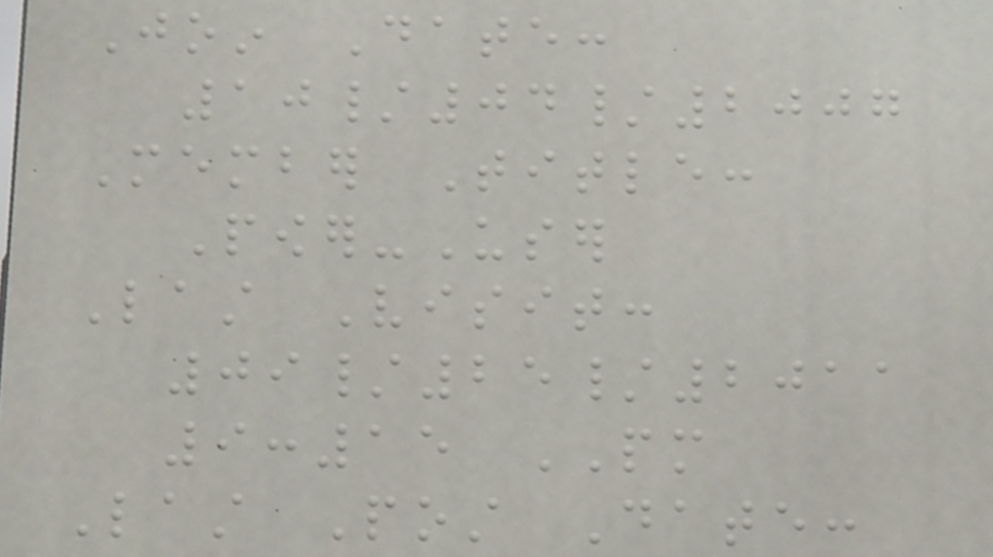Join Date:
10/04/2007
Member Title:
Power-User
Last Visit:
09/25/2011
9:15 PM
Last Post Date:
